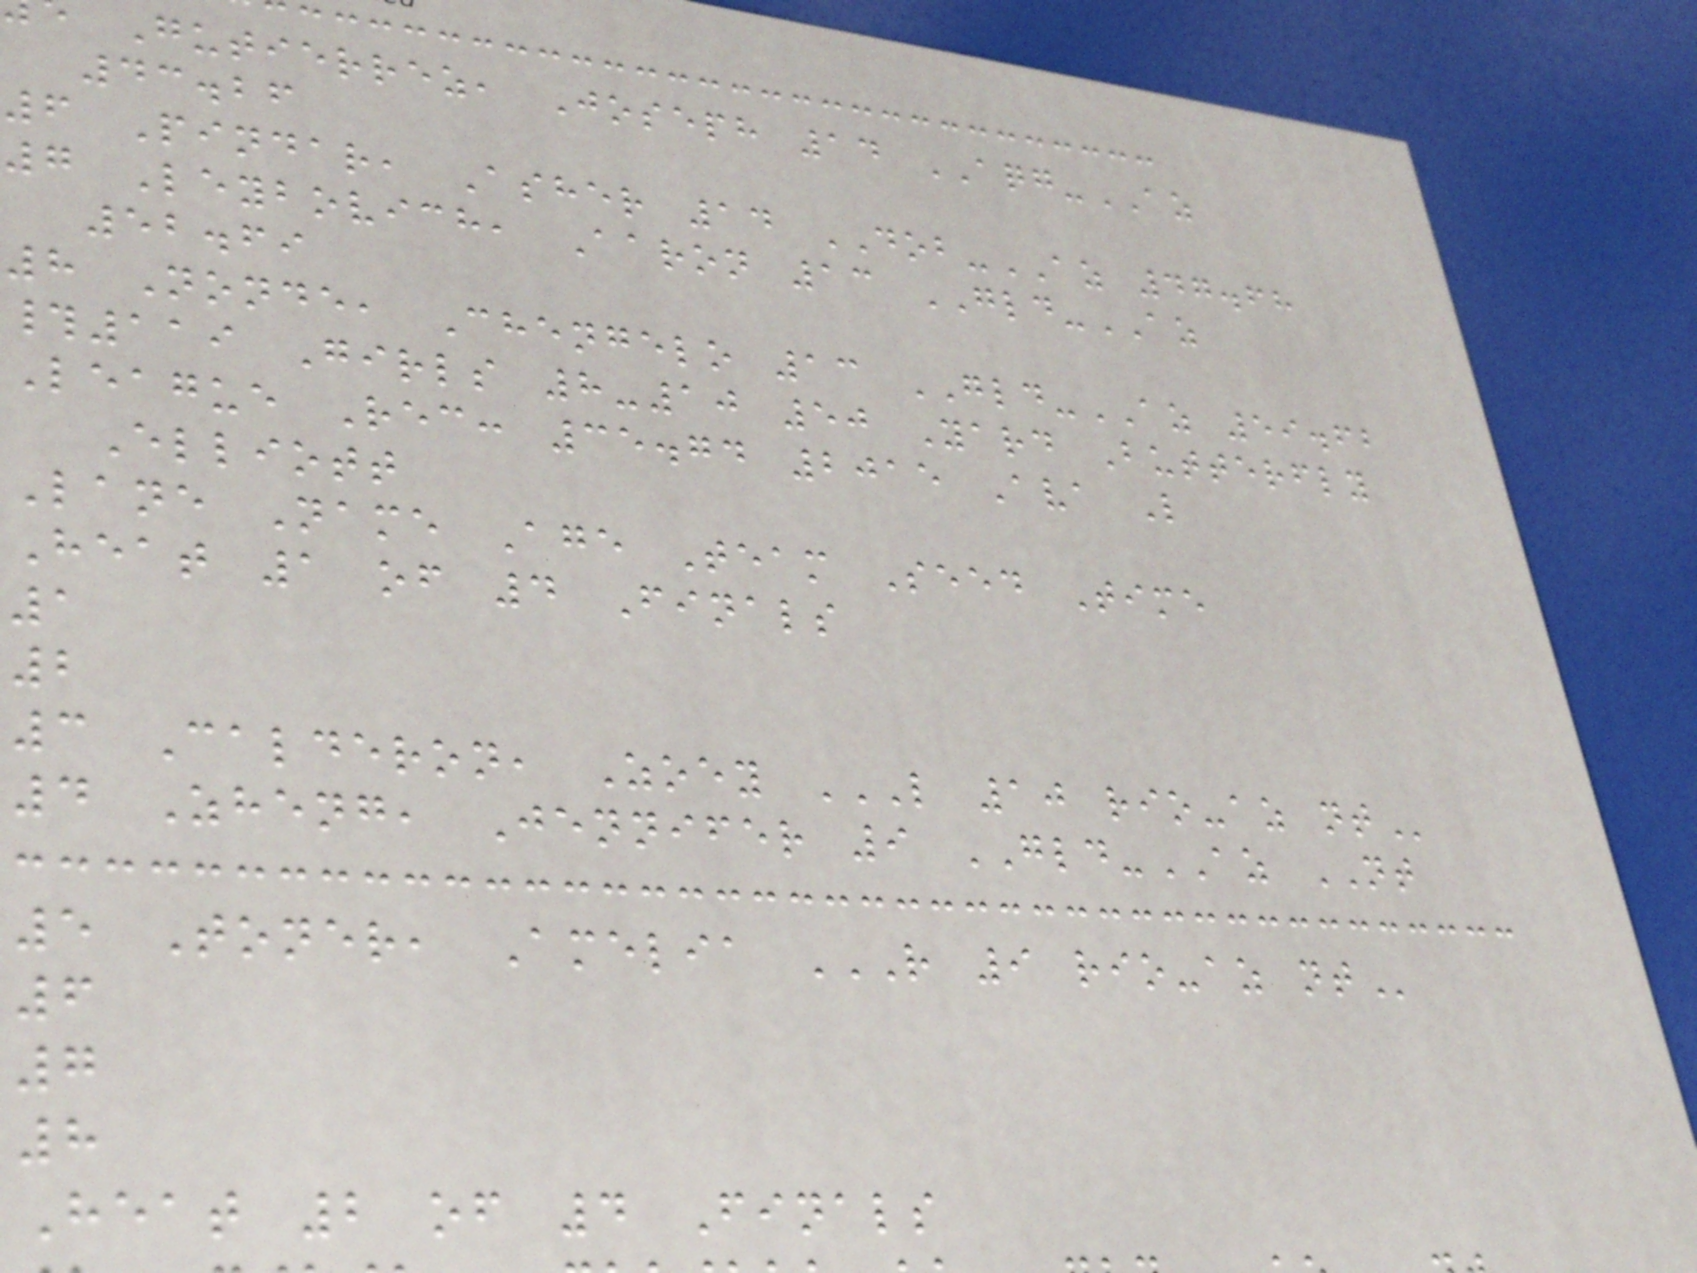Gutierrez, Joseph 14 AQG-AZ
43.26
6 Pindar, Asher 14 DOB-AZ 47.68
7 Leybovich, Aaron 13 GLD-AZ
52.69
8 Nonde, Chengelo 13 GLD-AZ 59.62
#119 Girls 8-10 50 Yard Butterfly
League Rec: 35.74 2015 Ava L
Elliott
Lane Name Age Team Seed Time
Heat 1 of 4 Finals
1
2
3 Calderon, Zoey L 10 RIO-AZ NT
4 Zheng, Jennifer 9 GLD-AZ NT
5 Toner, Amelia R 9 RIO-AZ NT
6
7
8
Heat 2 of 4 Finals
